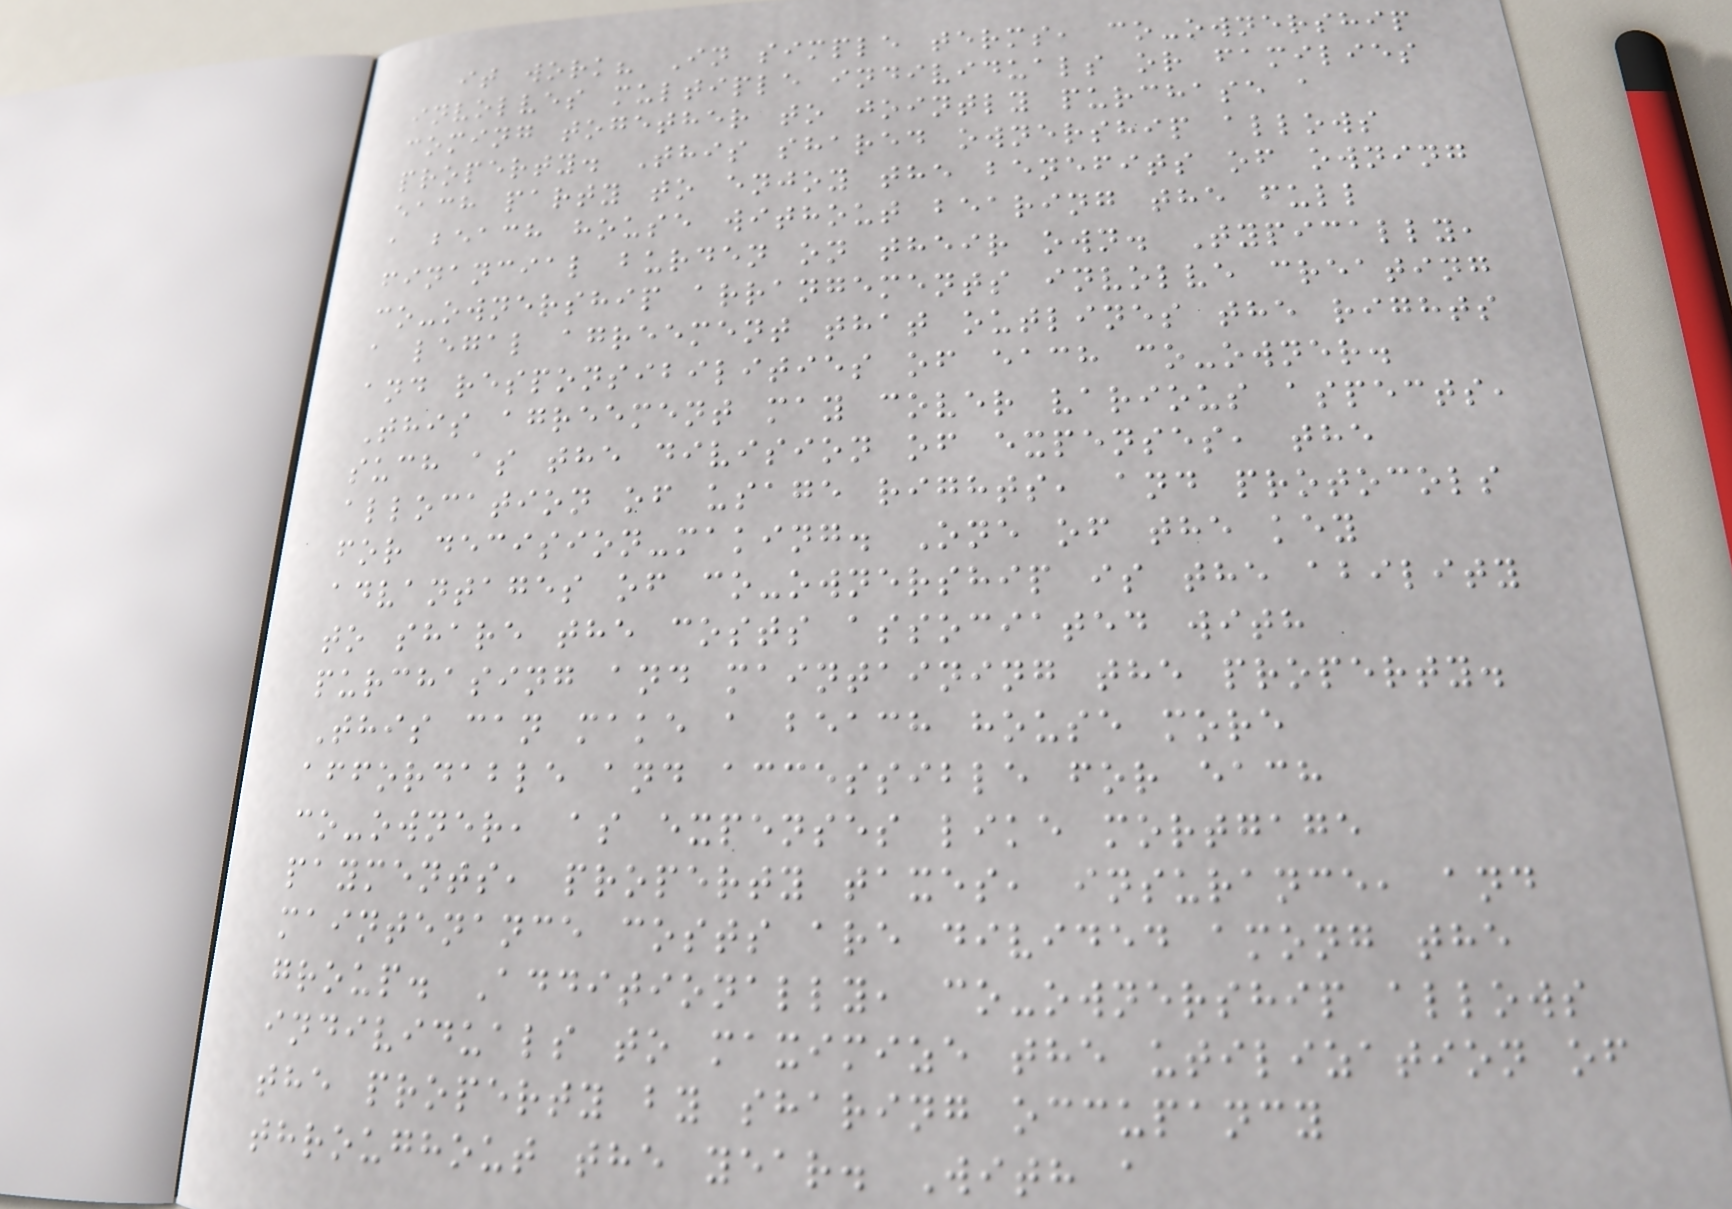it work? In simple terms, co-ownership
involves multiple individuals or families
coming together to jointly purchase a
property. This shared ownership allows
each party to enjoy the benefits of owning
a beach house without bearing the full
financial burden on their own. Typically,
co-ownership arrangements involve creating
a legal agreement that outlines the rights
and responsibilities of each co-owner.
This agreement may cover various aspects,
such as the division of expenses, the
allocation of usage rights, and protocols
for decision-making. One of the key
advantages of co-ownership is the ability
to share the costs associated with
purchasing and maintaining the property.
This can make a beach house more
affordable and accessible for each
co-owner, as expenses like mortgage
payments, property taxes, insurance, and
maintenance costs are divided among the
group. Additionally, co-ownership allows
individuals to maximize the utilization of
the property by sharing occupancy
throughout the year. With a
